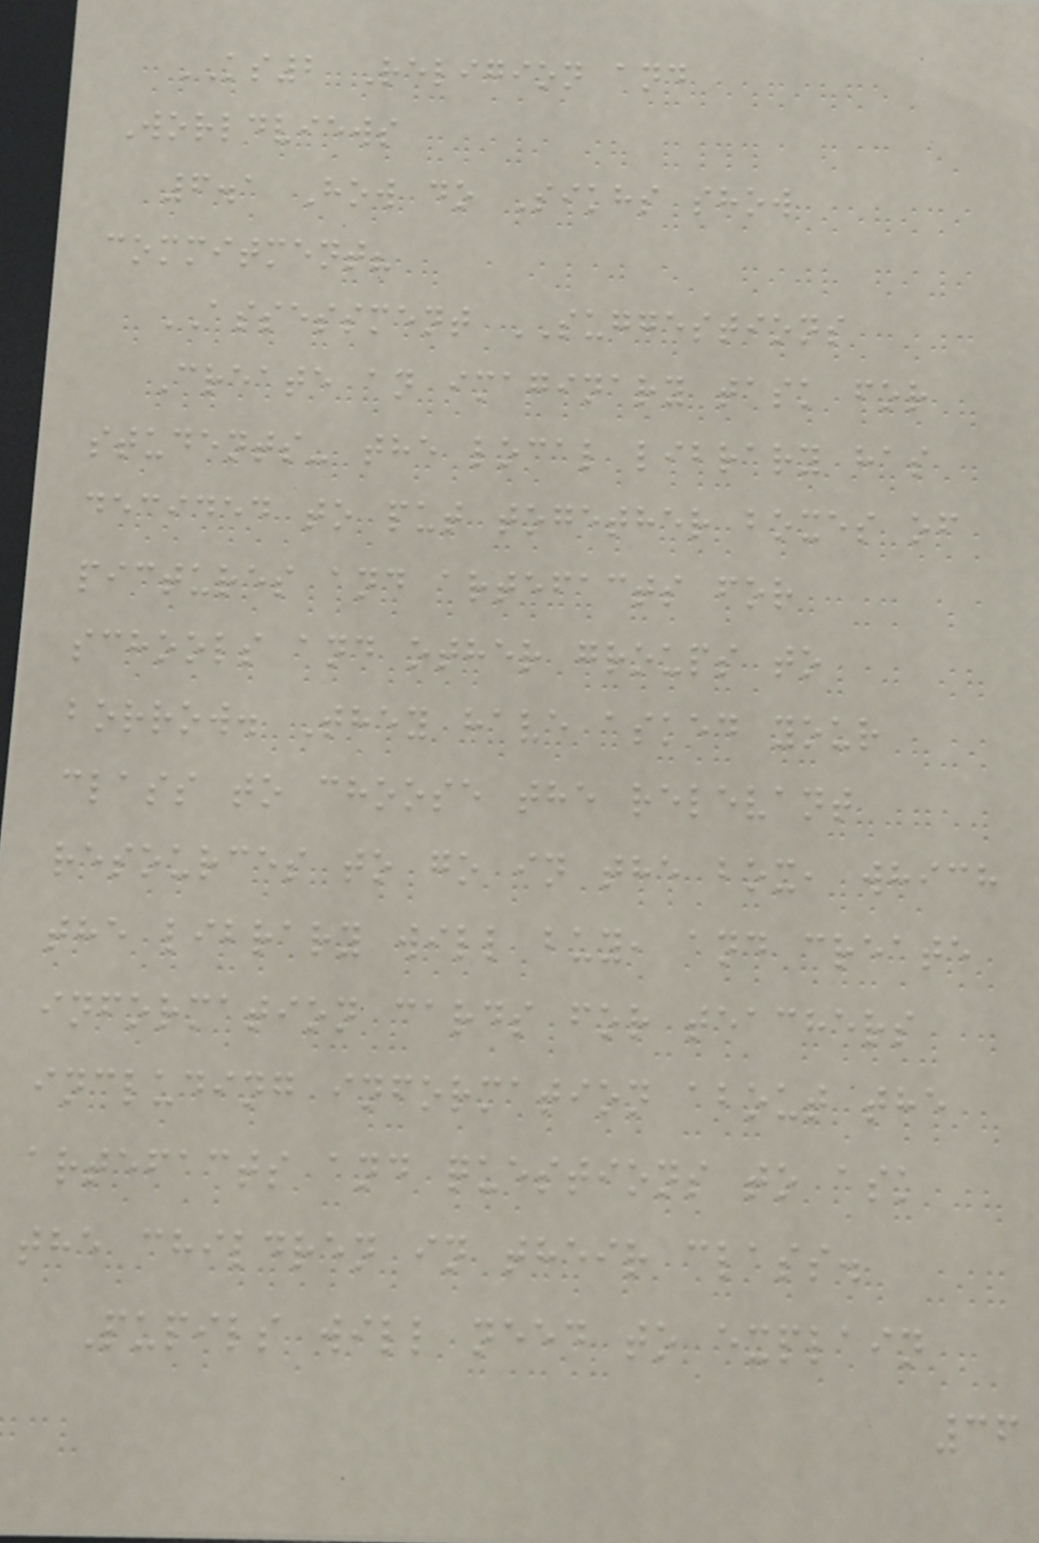KS2 Religion and
Worldviews
6.1 How do Sikhs show
commitment?
ASSESSMENT SUGGESTIONS
Create an imaginary task for
students- the local library has
decided to put together boxes of
pictures and artefacts for
schools and other groups to
borrow. They have asked your
class to choose the relevant
resources to go in the box, which
the library will buy, and create
information cards for teachers
including information about the
artefacts and questions to ask
the children in their class.
Pupils will need to explain
36
